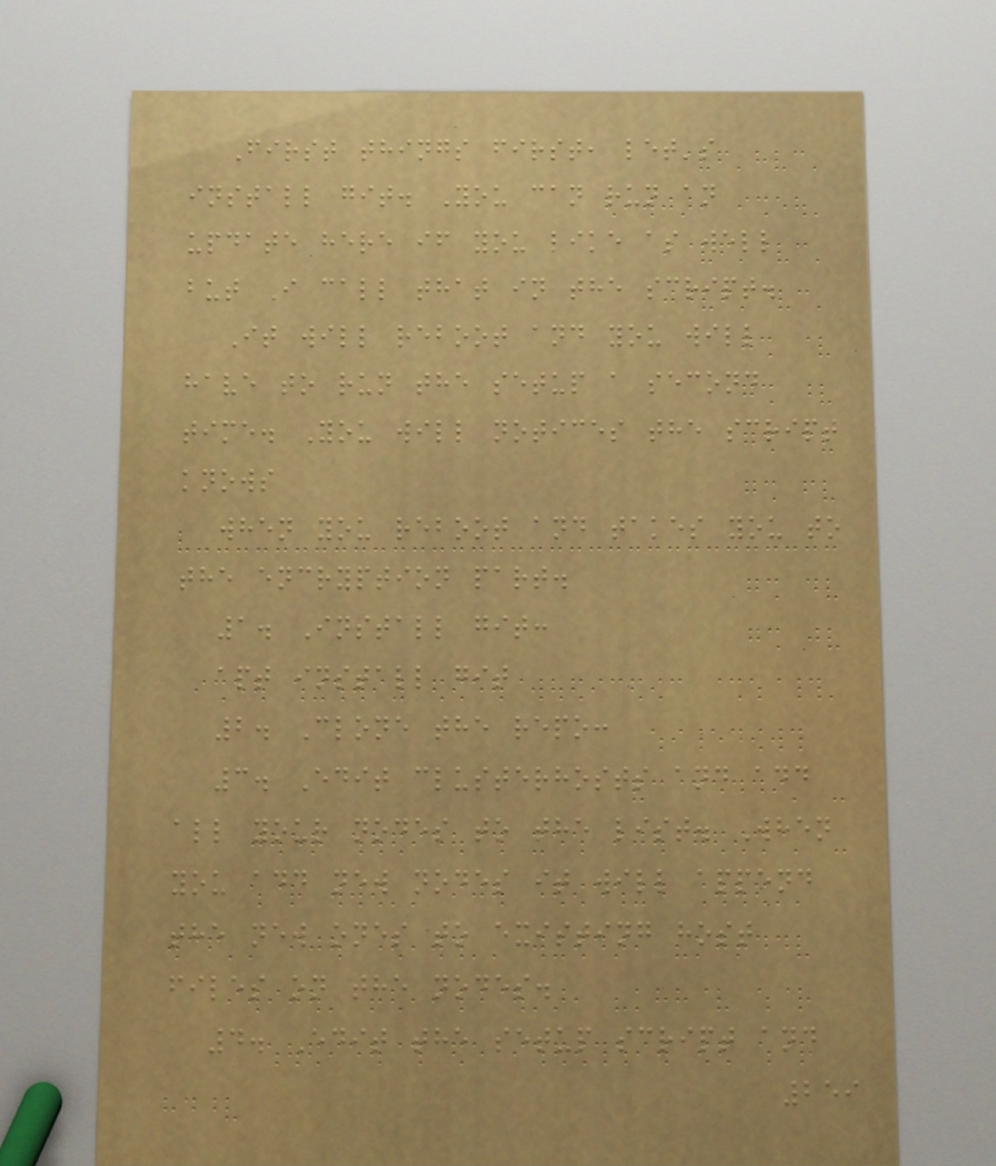First things first, let's
install git. You can run an
update here if you like as well
but I call that in the script.
It will reboot and you will
have to run the setup a second
time. You will notices the script
knows
when you reboot and takes you to
the encryption part.
1. Install git:
apt install git
2. Clone the repo:
3. Edit clusterhosts and add
all your nodes to the list. When
you add new nodes it will append
the new ones to existing host
files on the nodes.
4. Edit the setup script and
259
